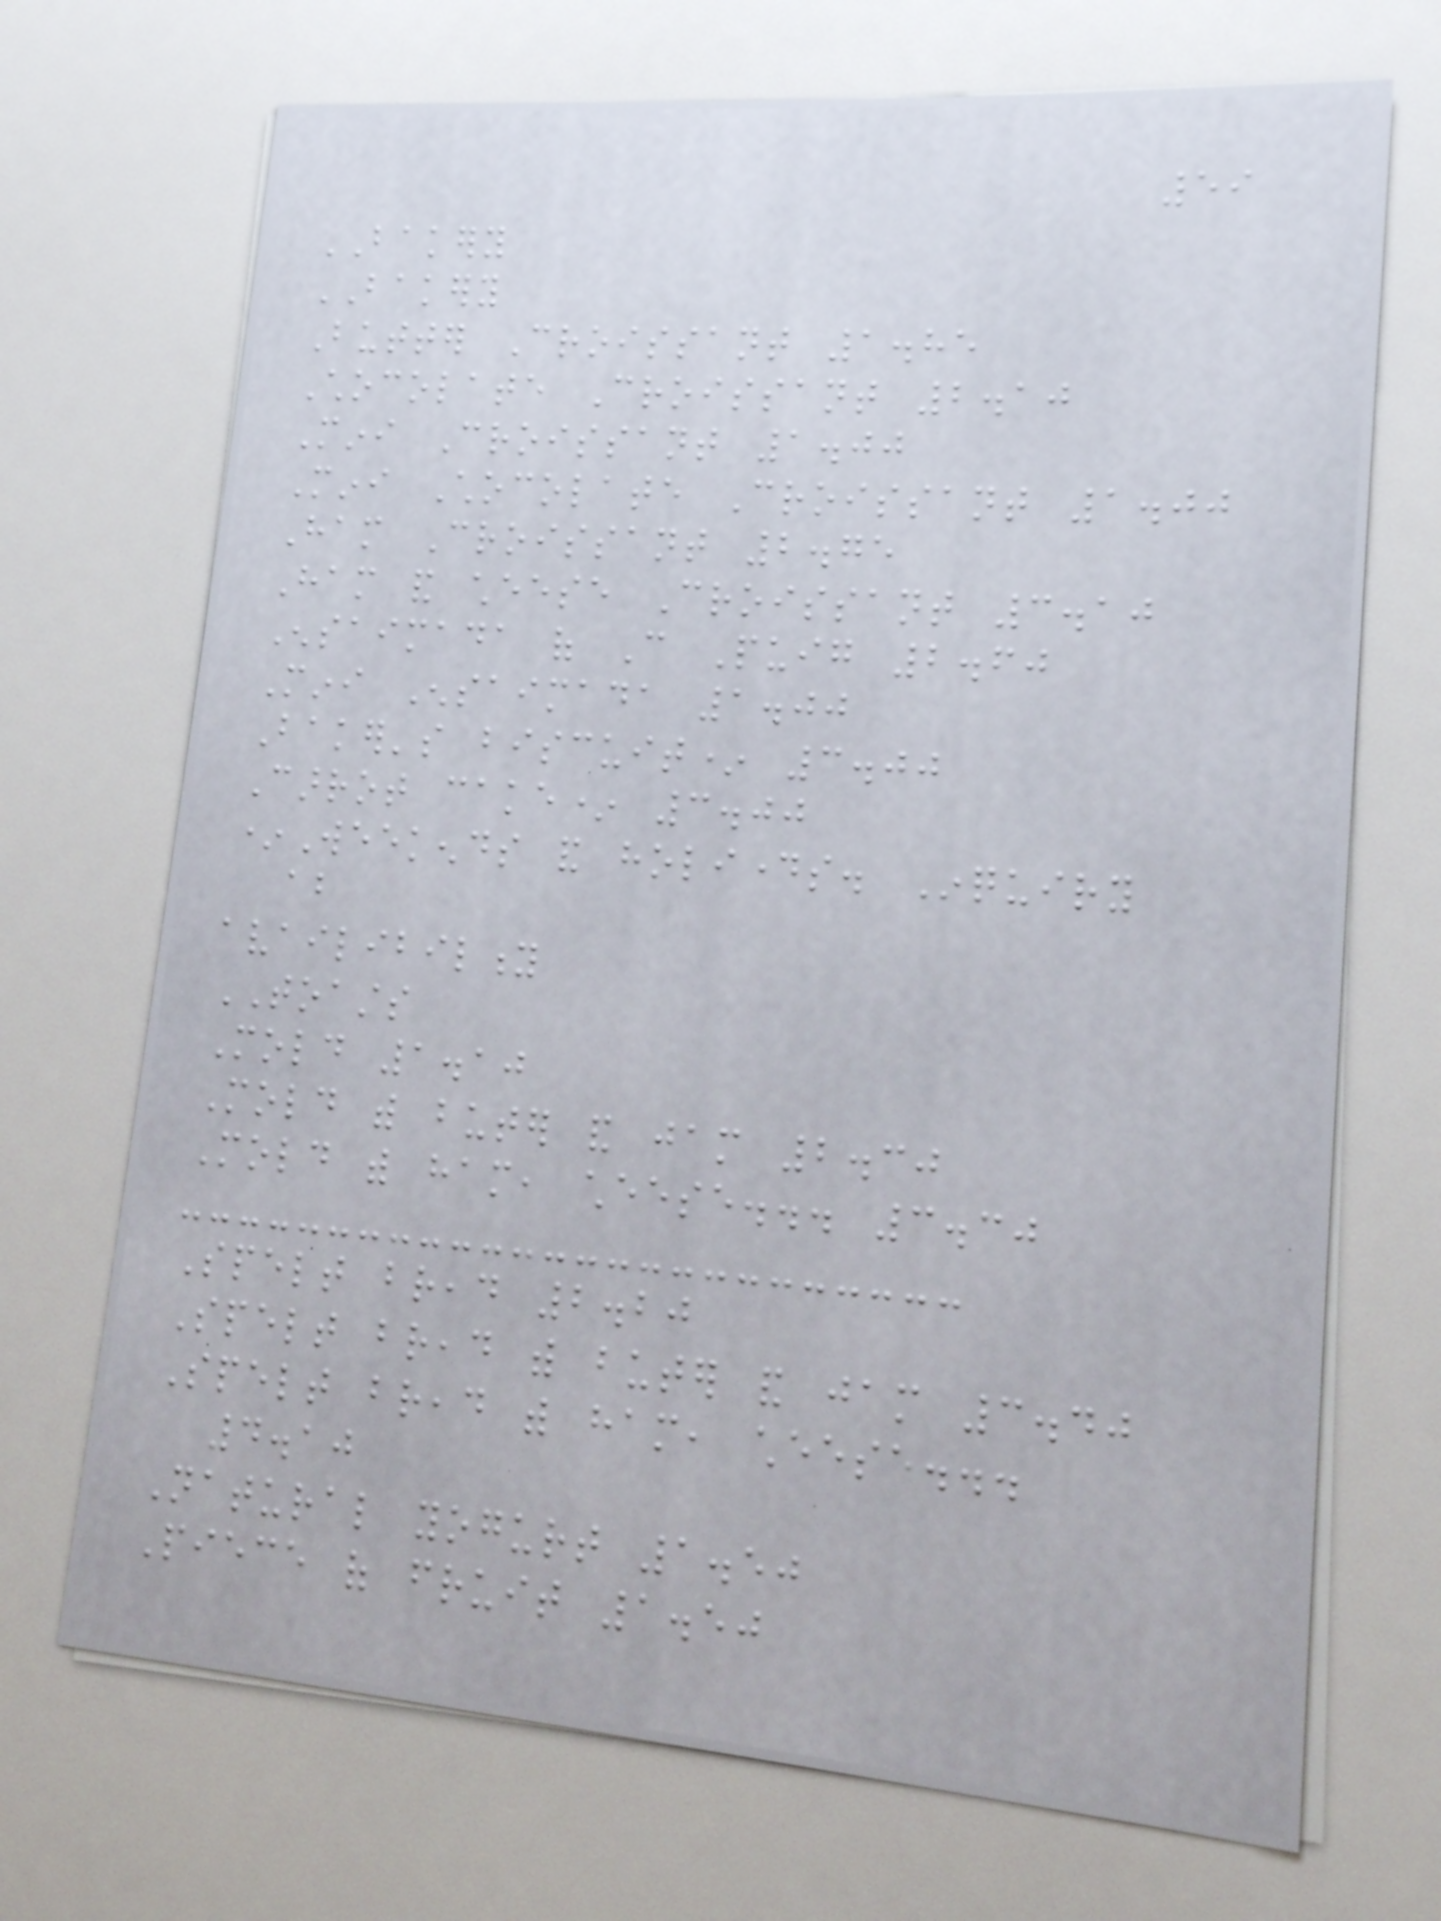59
BAKERY
BAKERY
Butter Croissant 1.85
Chocolate Croissant 2.10
Mini Croissant 1.00
Mini Chocolate Croissant 1.00
Ham Croissant 2.75
Ham and cheese Croissant 3.10
Ensaimada of Can Puig 2.60
Mini Ensaimada 1.00
Baker's biscuit* 3.00
Carrot cake* 3.00
*Weekends and holidays. Inquiry
about
availibility
TOASTS
Mold 1.10
Mold with buter and jam 2.30
Mold with ham, cheese... 3.30
Spelt bread 2.20
Spelt bread with buter and jam 3.40
Spelt bread with ham, cheese...
4.10
Natural yogurt 1.50
Piece of fruit 1.50
